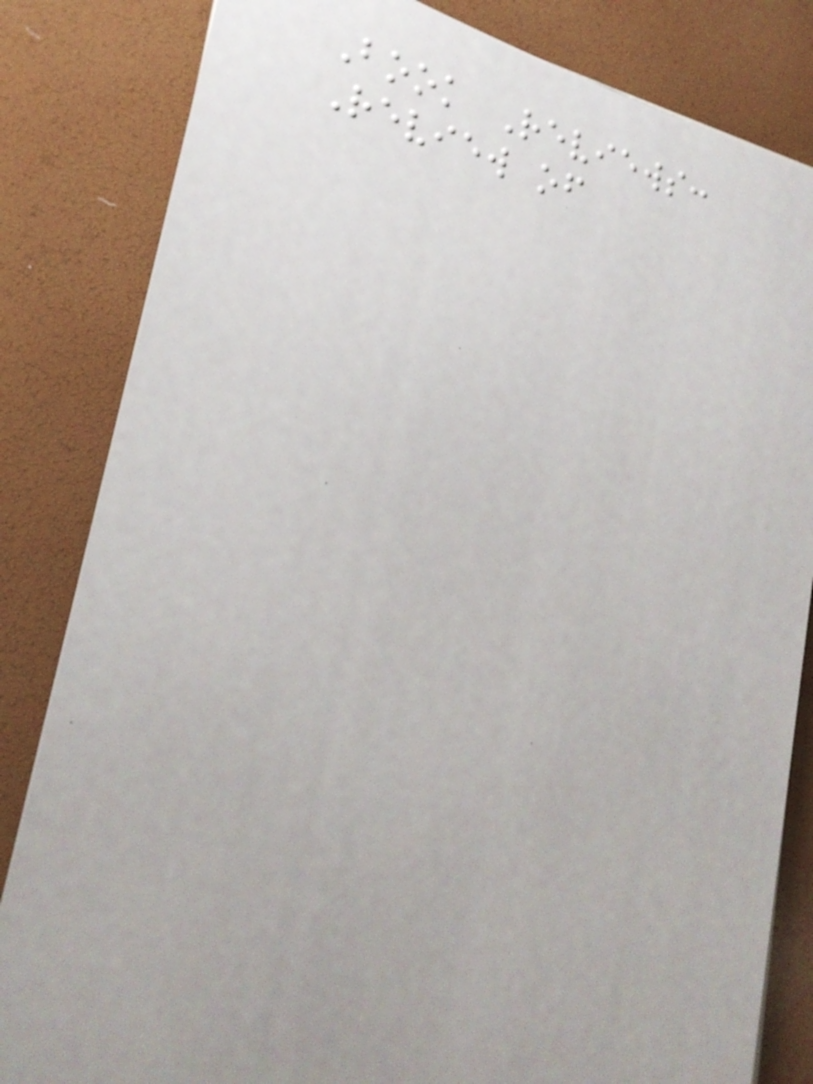Book Reviews:
Review of
